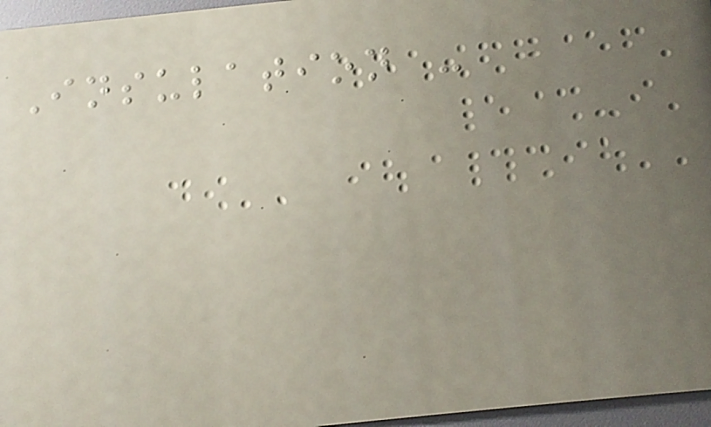Insulation -
